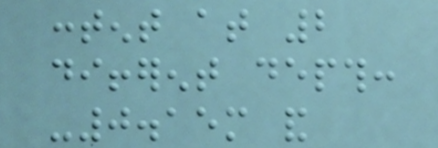content at 2
different depth:
-0.15m and
